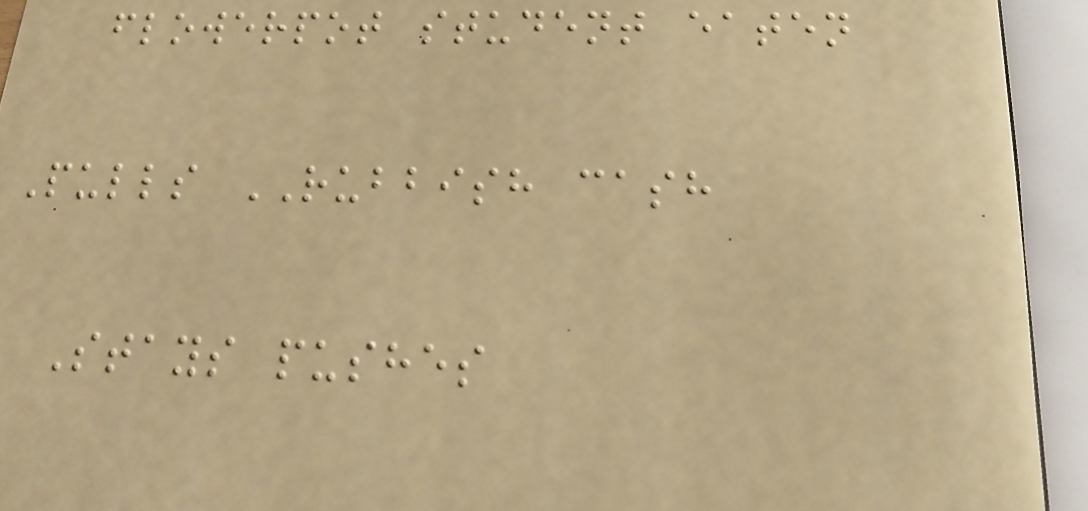flowerpot student eaten
Pulls RUBBISH cash
Stays pushes
